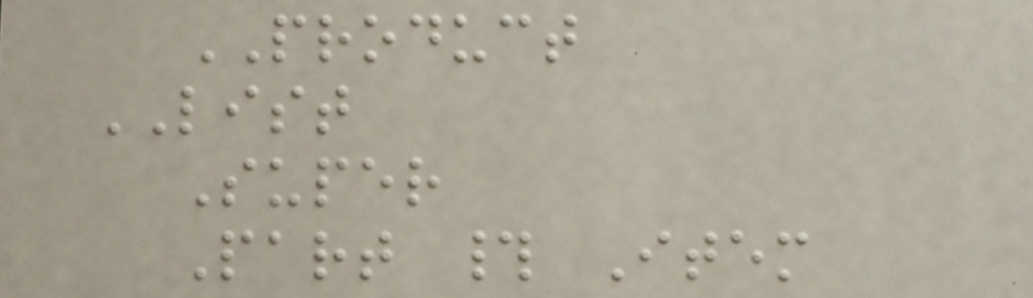PRODUCT
LIST
Super
Part # Item
